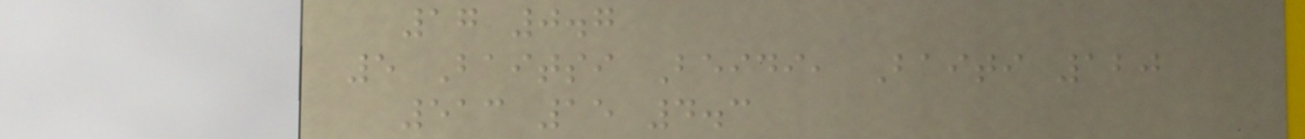17 0.7
5 Baitsi Beidi, Baiti 120
513 15 4.3
